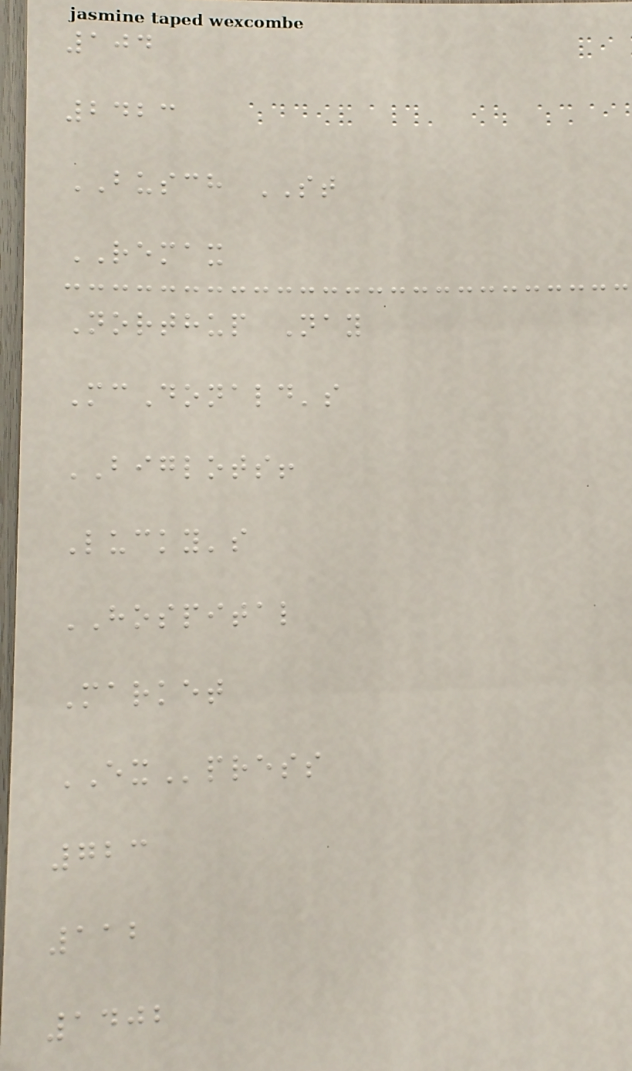104
2423
BUSCH ST
REMAX
Northup Nay
McDonald's
BIGLOTS!
Lucky's
HOSPITAL
Market
EXpress
723
112
1402
